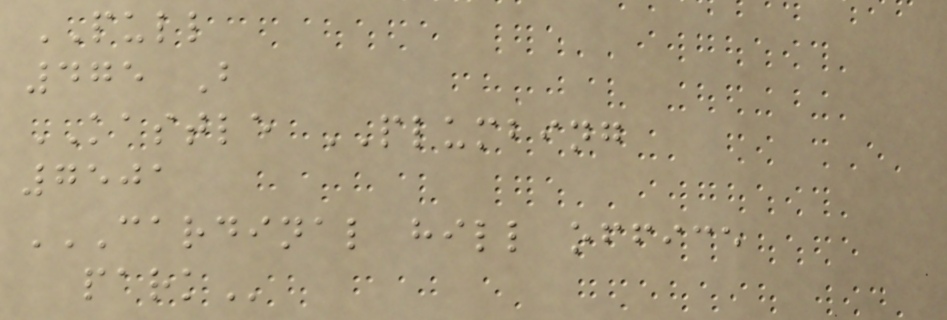PULL
475 B
KASTLE PLUMBING
7501
CARDINAL HILL OFFICE
PARK
